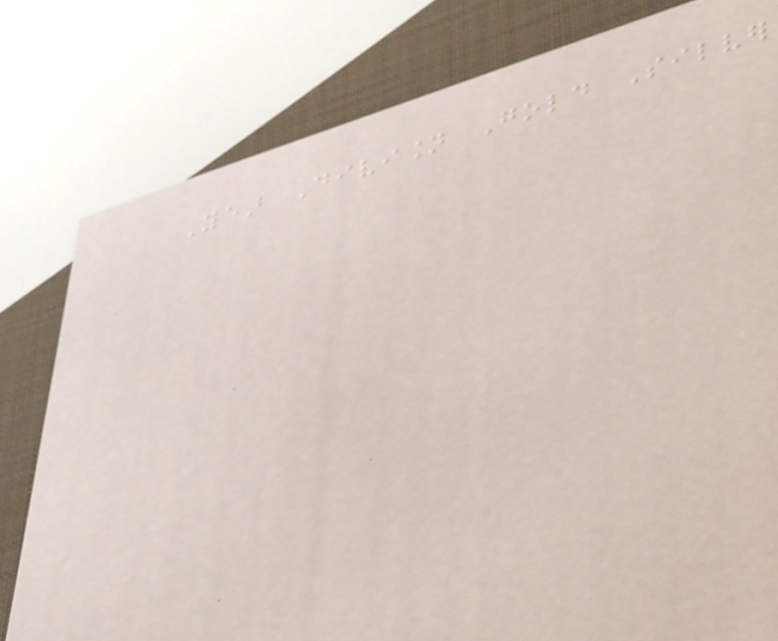Year Division Gold Silver
